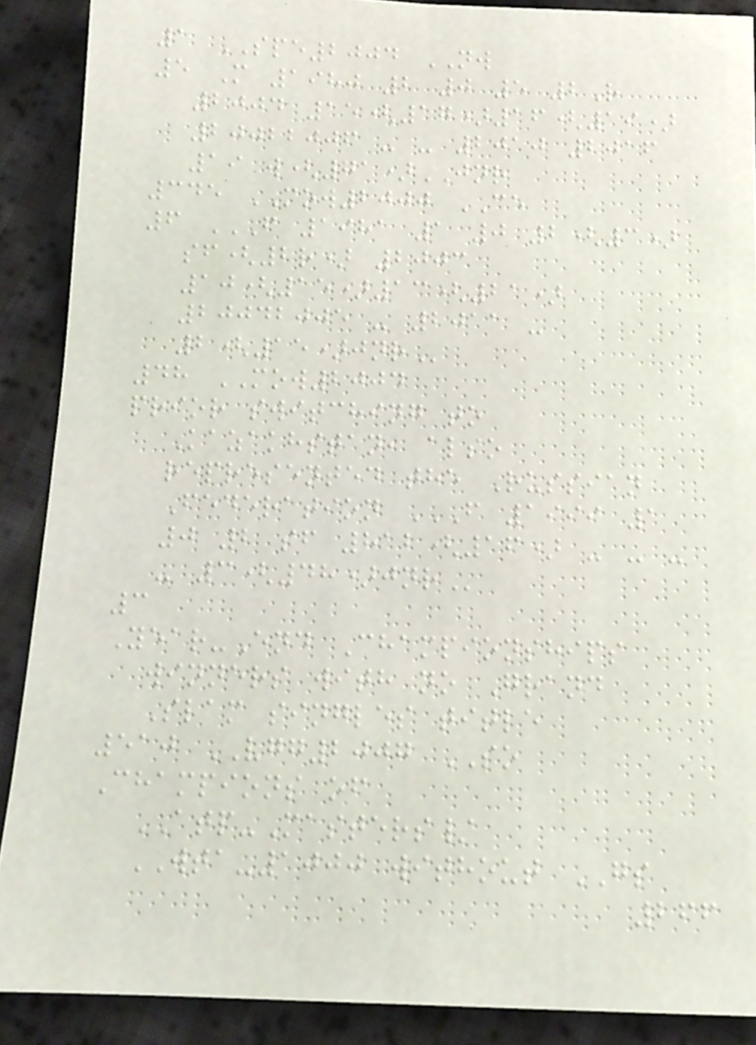1 SPE2004 NW
5 M 1980 2 0 5 2R
2004 15(17)16(19)
20022006 - - 2010 2016
19 w(71)JNR
345 MOW2000 CE
6 F 1981 1 0 2(3)
SF(2R) 2003
10(15)13(21)
20042005 - 2011 -
2(15)JNR
48 MOW2004
prior switching to
Kazakhstan, also
represented the Russian
Federation F 1999 1
0 2 SF 812(16) - - -
- 3(48)JNR
3
Year-End Championships
winners with no Grand
Slam singles title
510 VGG2007 SO
Champions of
ATP-Masters/
WTA-1000 without GS
266
